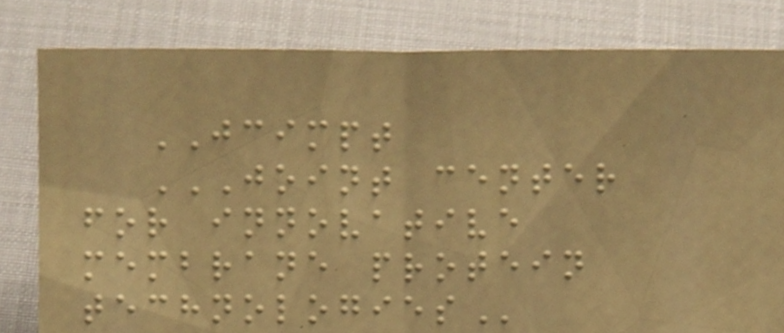JCIMPT
JOINT CENTER
FOR INNOVATIVE
MEMBRANE PROTEIN
TECHNOLOGIES
